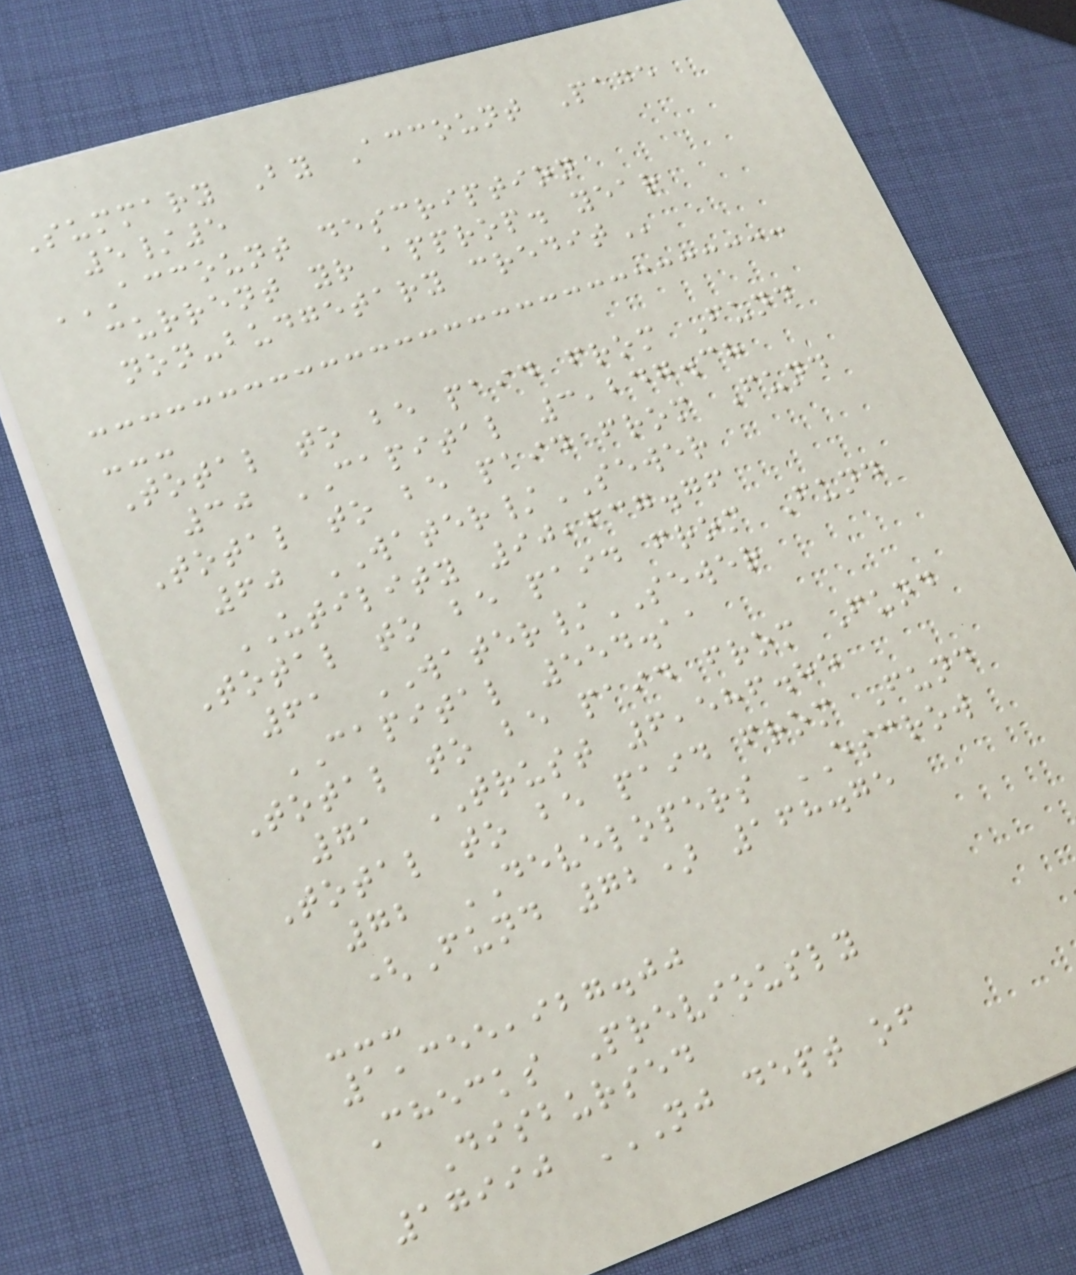Summary By Account Page
5/5
ACCOUNT DESCRIPTION
CURRENT YR APPROP. YEAR
NON-BUDGETARY CREDIT
---
Total to be paid from Fund
30 CAPITAL 3,247.38
Total to be paid from Fund
60 WATER/SEWER
UTILITY 90,637.76
Total to be paid from Fund
61 WATER/SEWER
CAPITAL 554.11
Total to be paid from Fund
71 TRUST 6,586.85
Total to be paid from Fund
72 DEVELOPERS ESCROW
(Fund 72) 168.75
---
1,355,927.00
Checks Previously
Disbursed
17990 NJ DEPT OF
